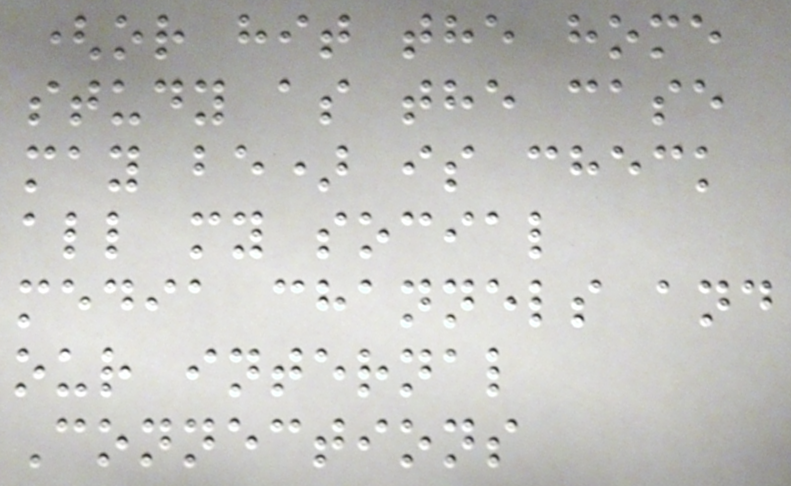(or hit the home
study as the case
may be) is check
all my social
media channels and
our internal
Connections
